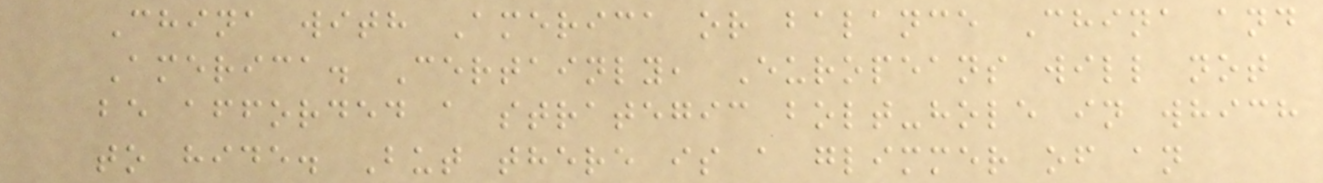China with America or balance China and
America. Certainly, Europeans will not
be afforded a strategic bolt-hole in which
to hide. But there is a glimmer of an
